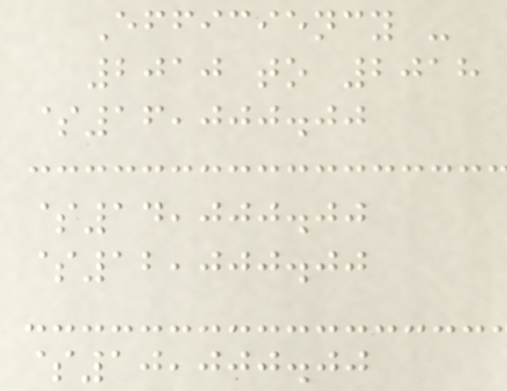Efficiency -
2010 to 2018
$16,000.00
$14,000.00
$12,000.00
$10,000.00
